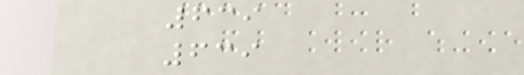639
639
